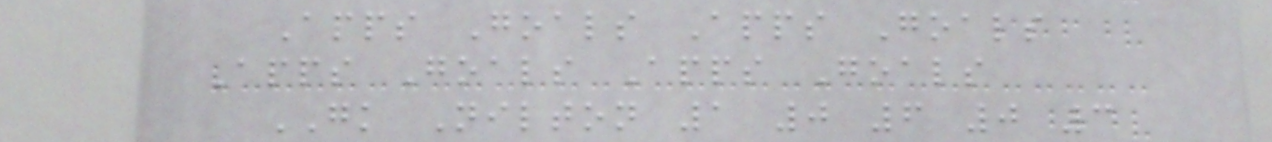Apps Goals Apps Goals
Apps Goals Apps Goals
GK Nilton 1 0 6 0 3
